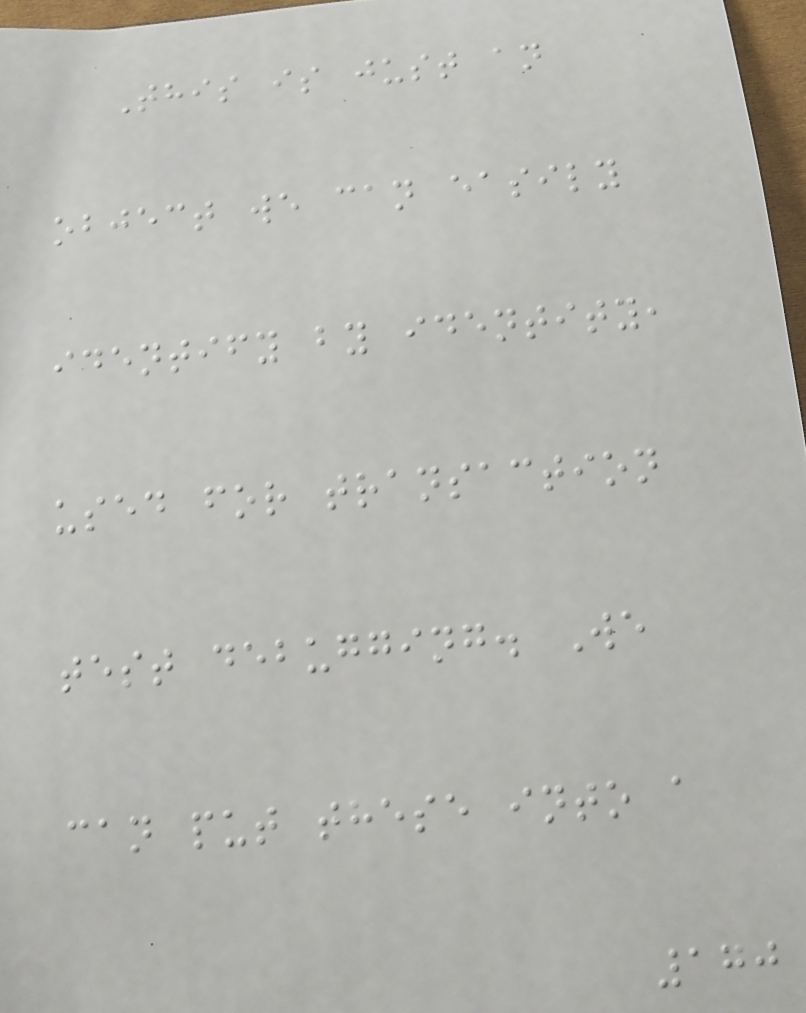This is just an
object we can easily
identify by identity,
used for transaction
test debugging. We
can put these into a
170
